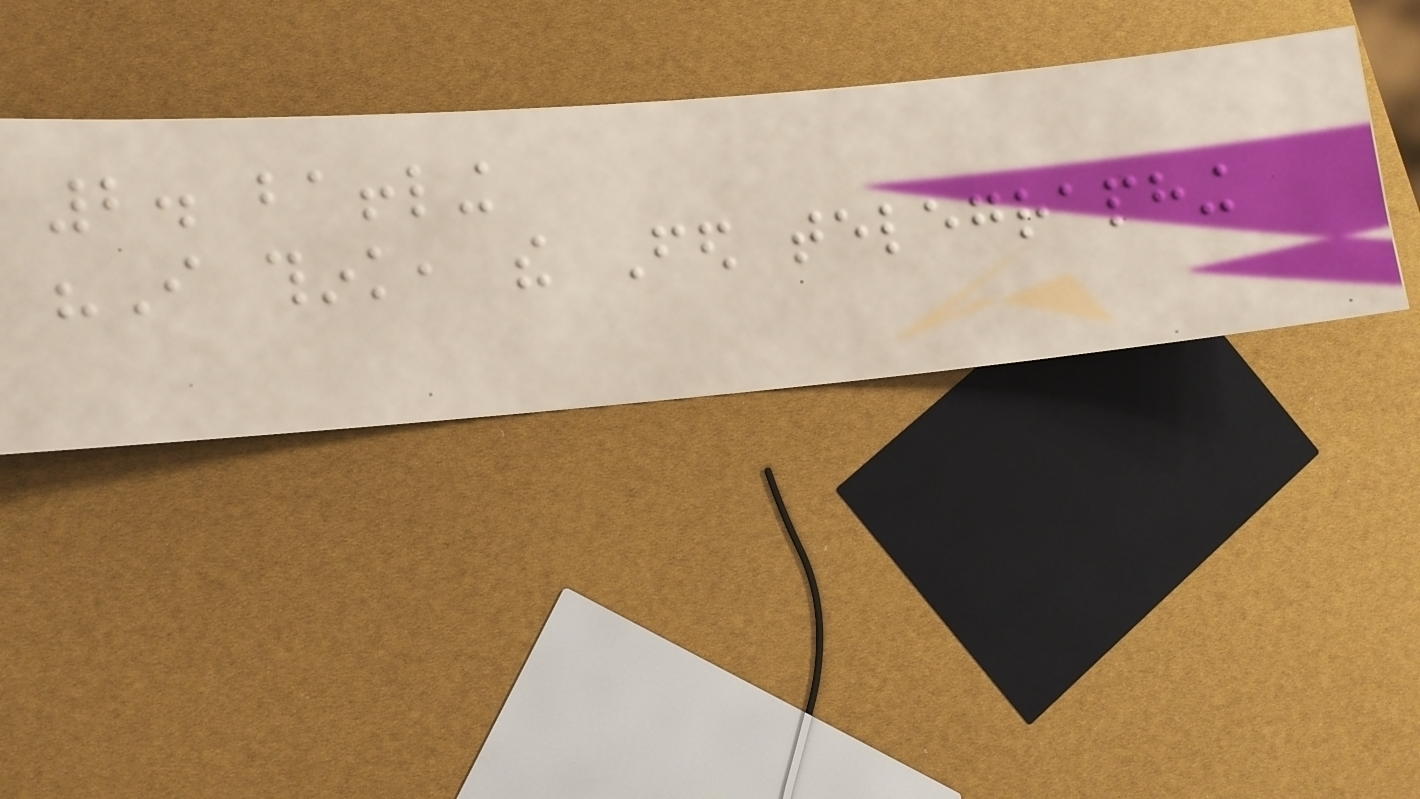2. baffling
"I think, the Fed telegraphing
